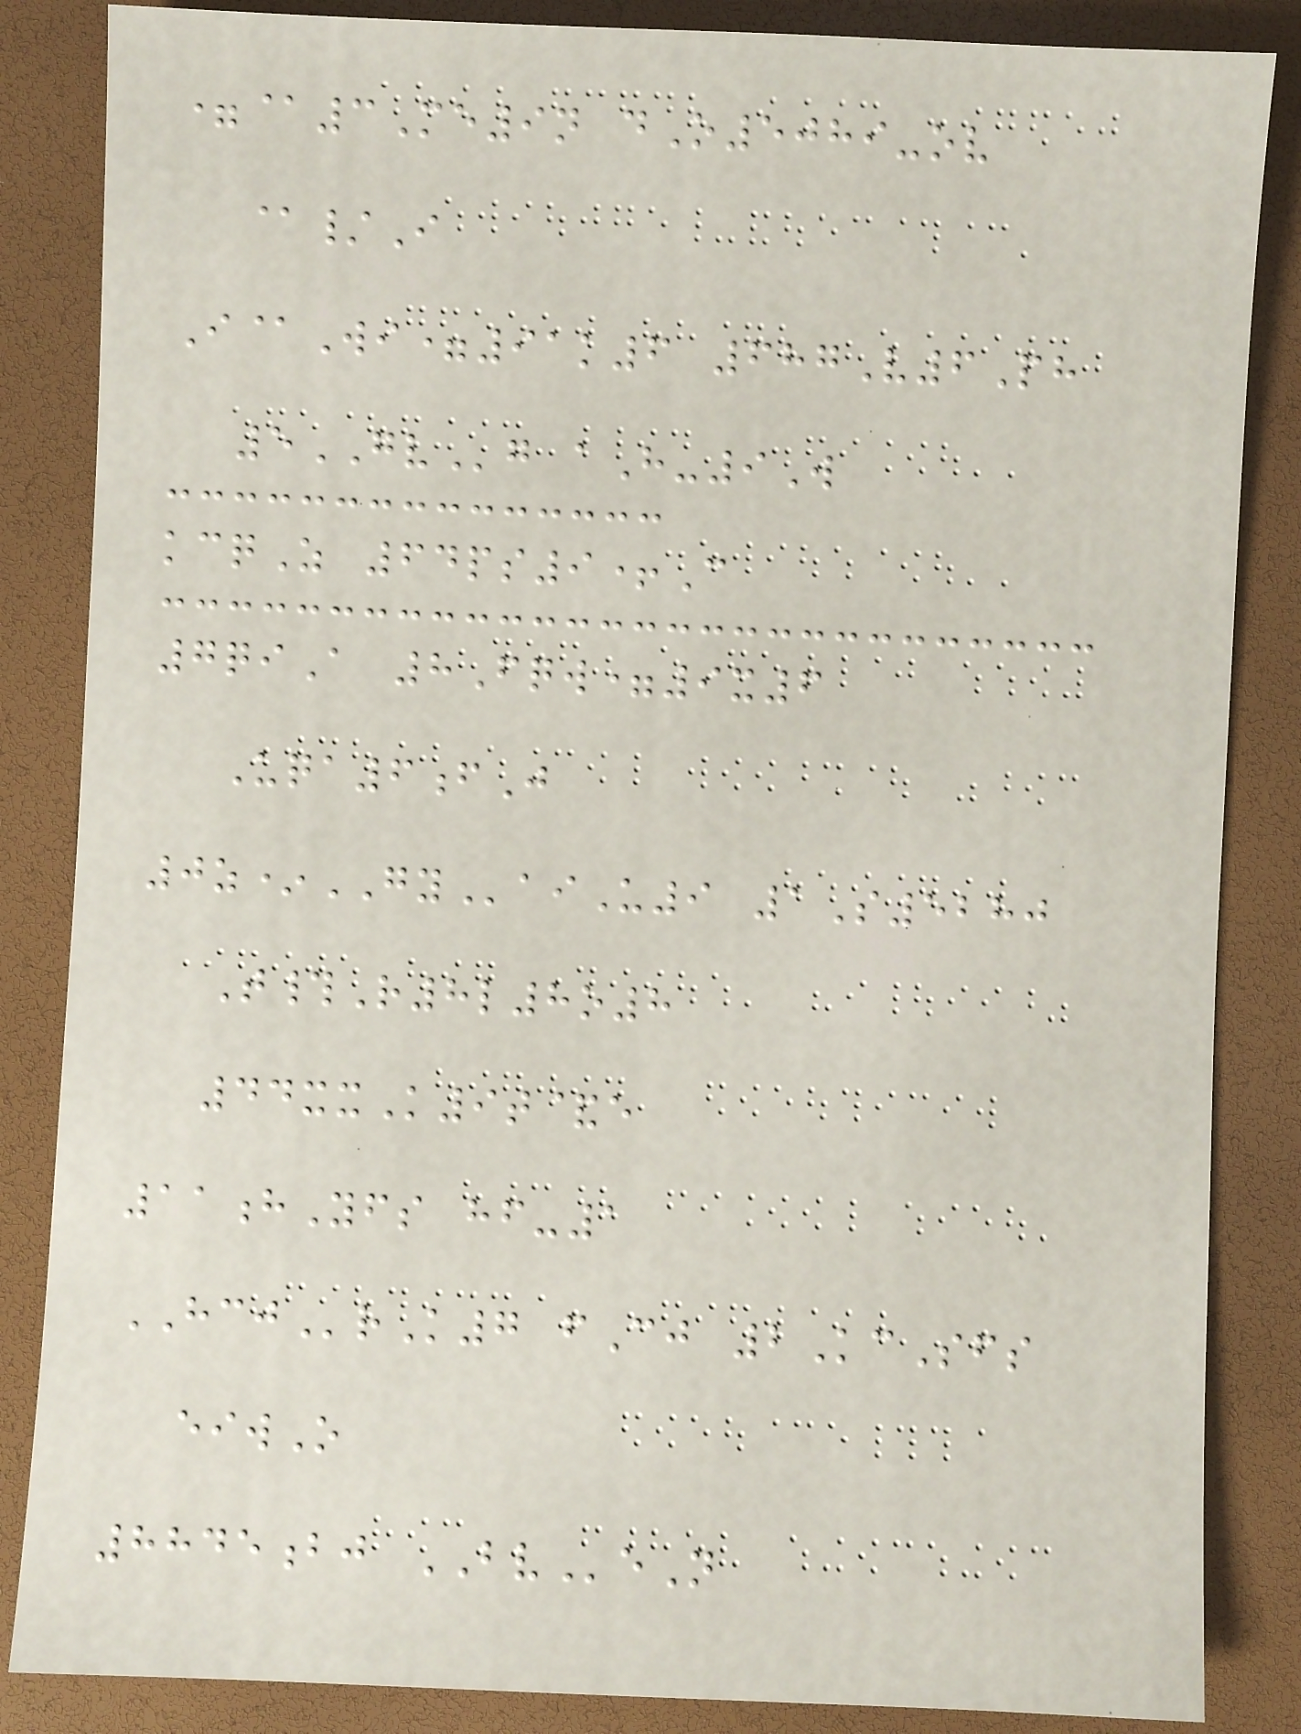=@3Me9n dO5089-ov
@/I
I@Wi=91k6 687V6Ph
5GVg aH-9W
kcqZ 64ps9+C
7qiA 8Fqw=9x6
Uqa6fJ
0z*GYaiU9 1S5280
T#R8l8o8
44xxK9t&e
11hYfs hf-1
HCJrK7 fCj 2KcSfs
eiwO
8845bj BVeN
